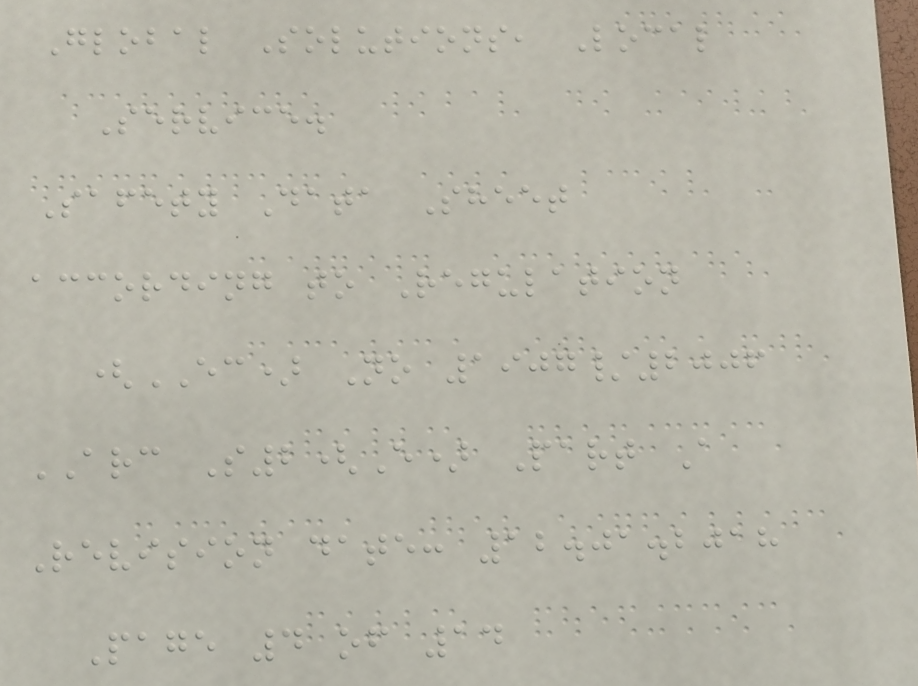Global Solutions, Local
Service.
Safety Data Sheet
according to Regulation
(EC) No 1907/2006
ARC S2(E) Part A
Revision date: 12.01.2018
Page 4 of 14
